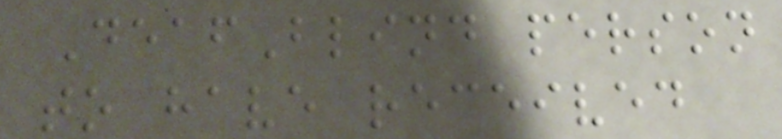DeafBlind person
to have received
